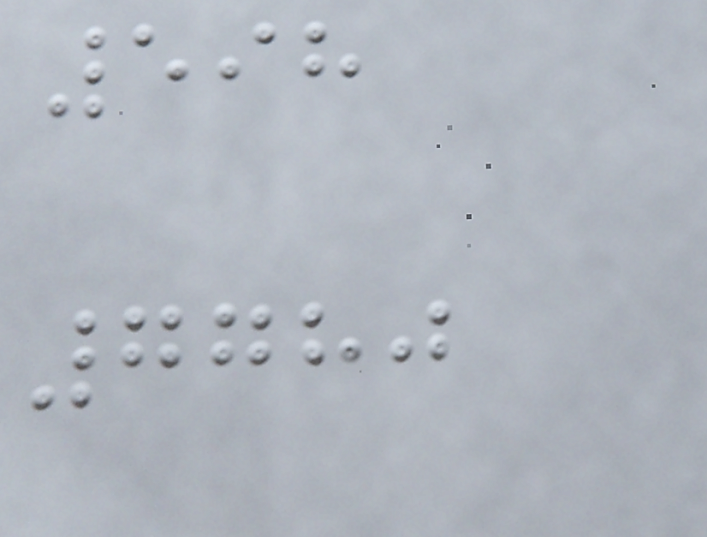598
7780
